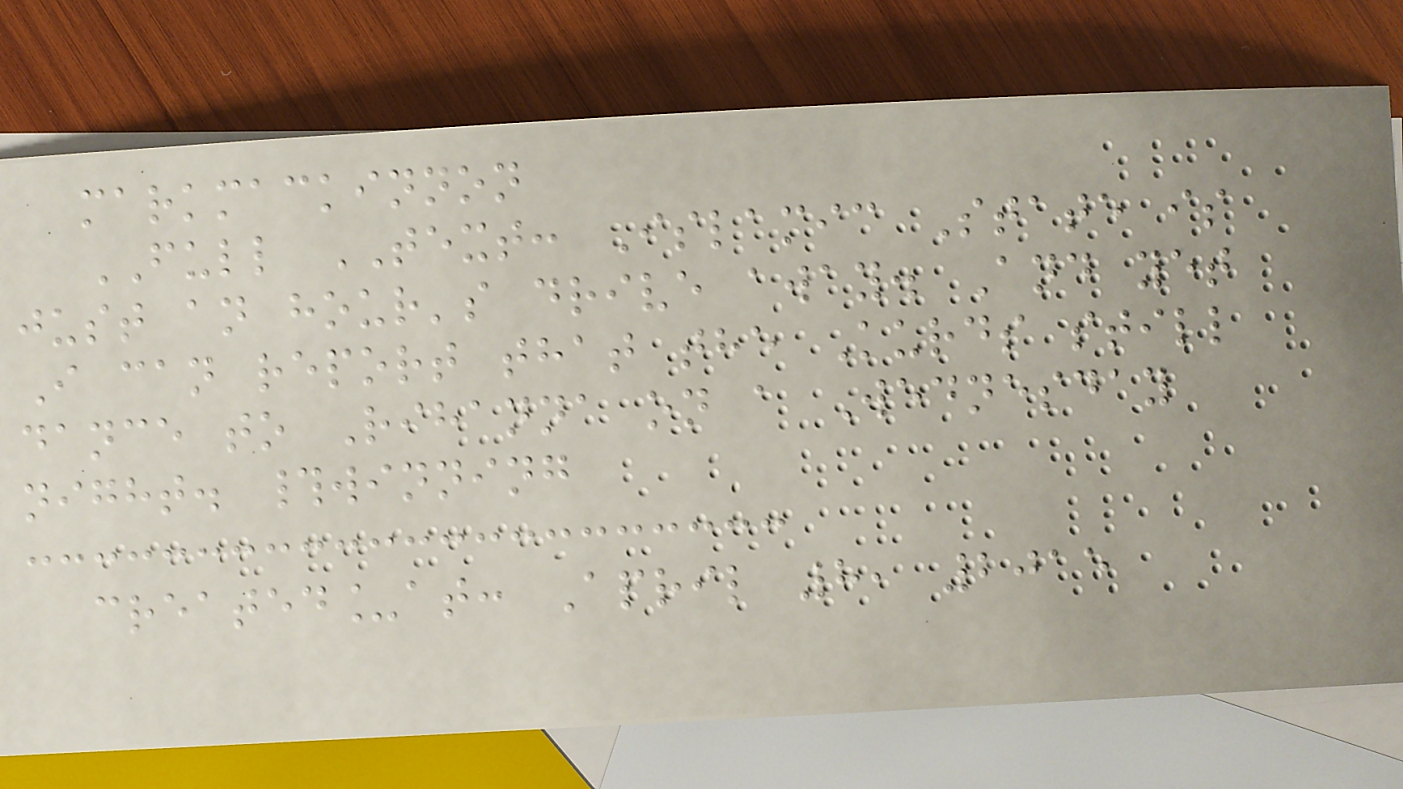markmackinnon
FULL TEXT: Islamic State is
just an hour's drive away. And yet
I can report that the Kurds still
dance to Rihanna on a Wednesday
night. #winning
created_at: April 8, 2015
